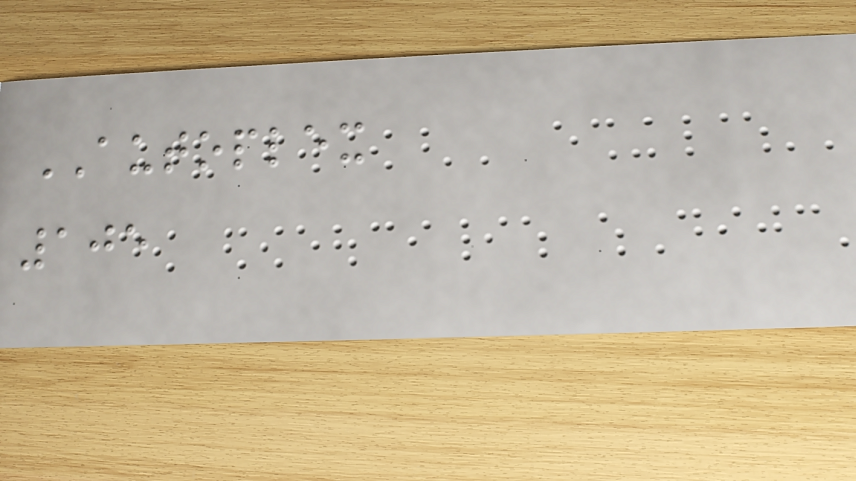AUTOPLEX
105
